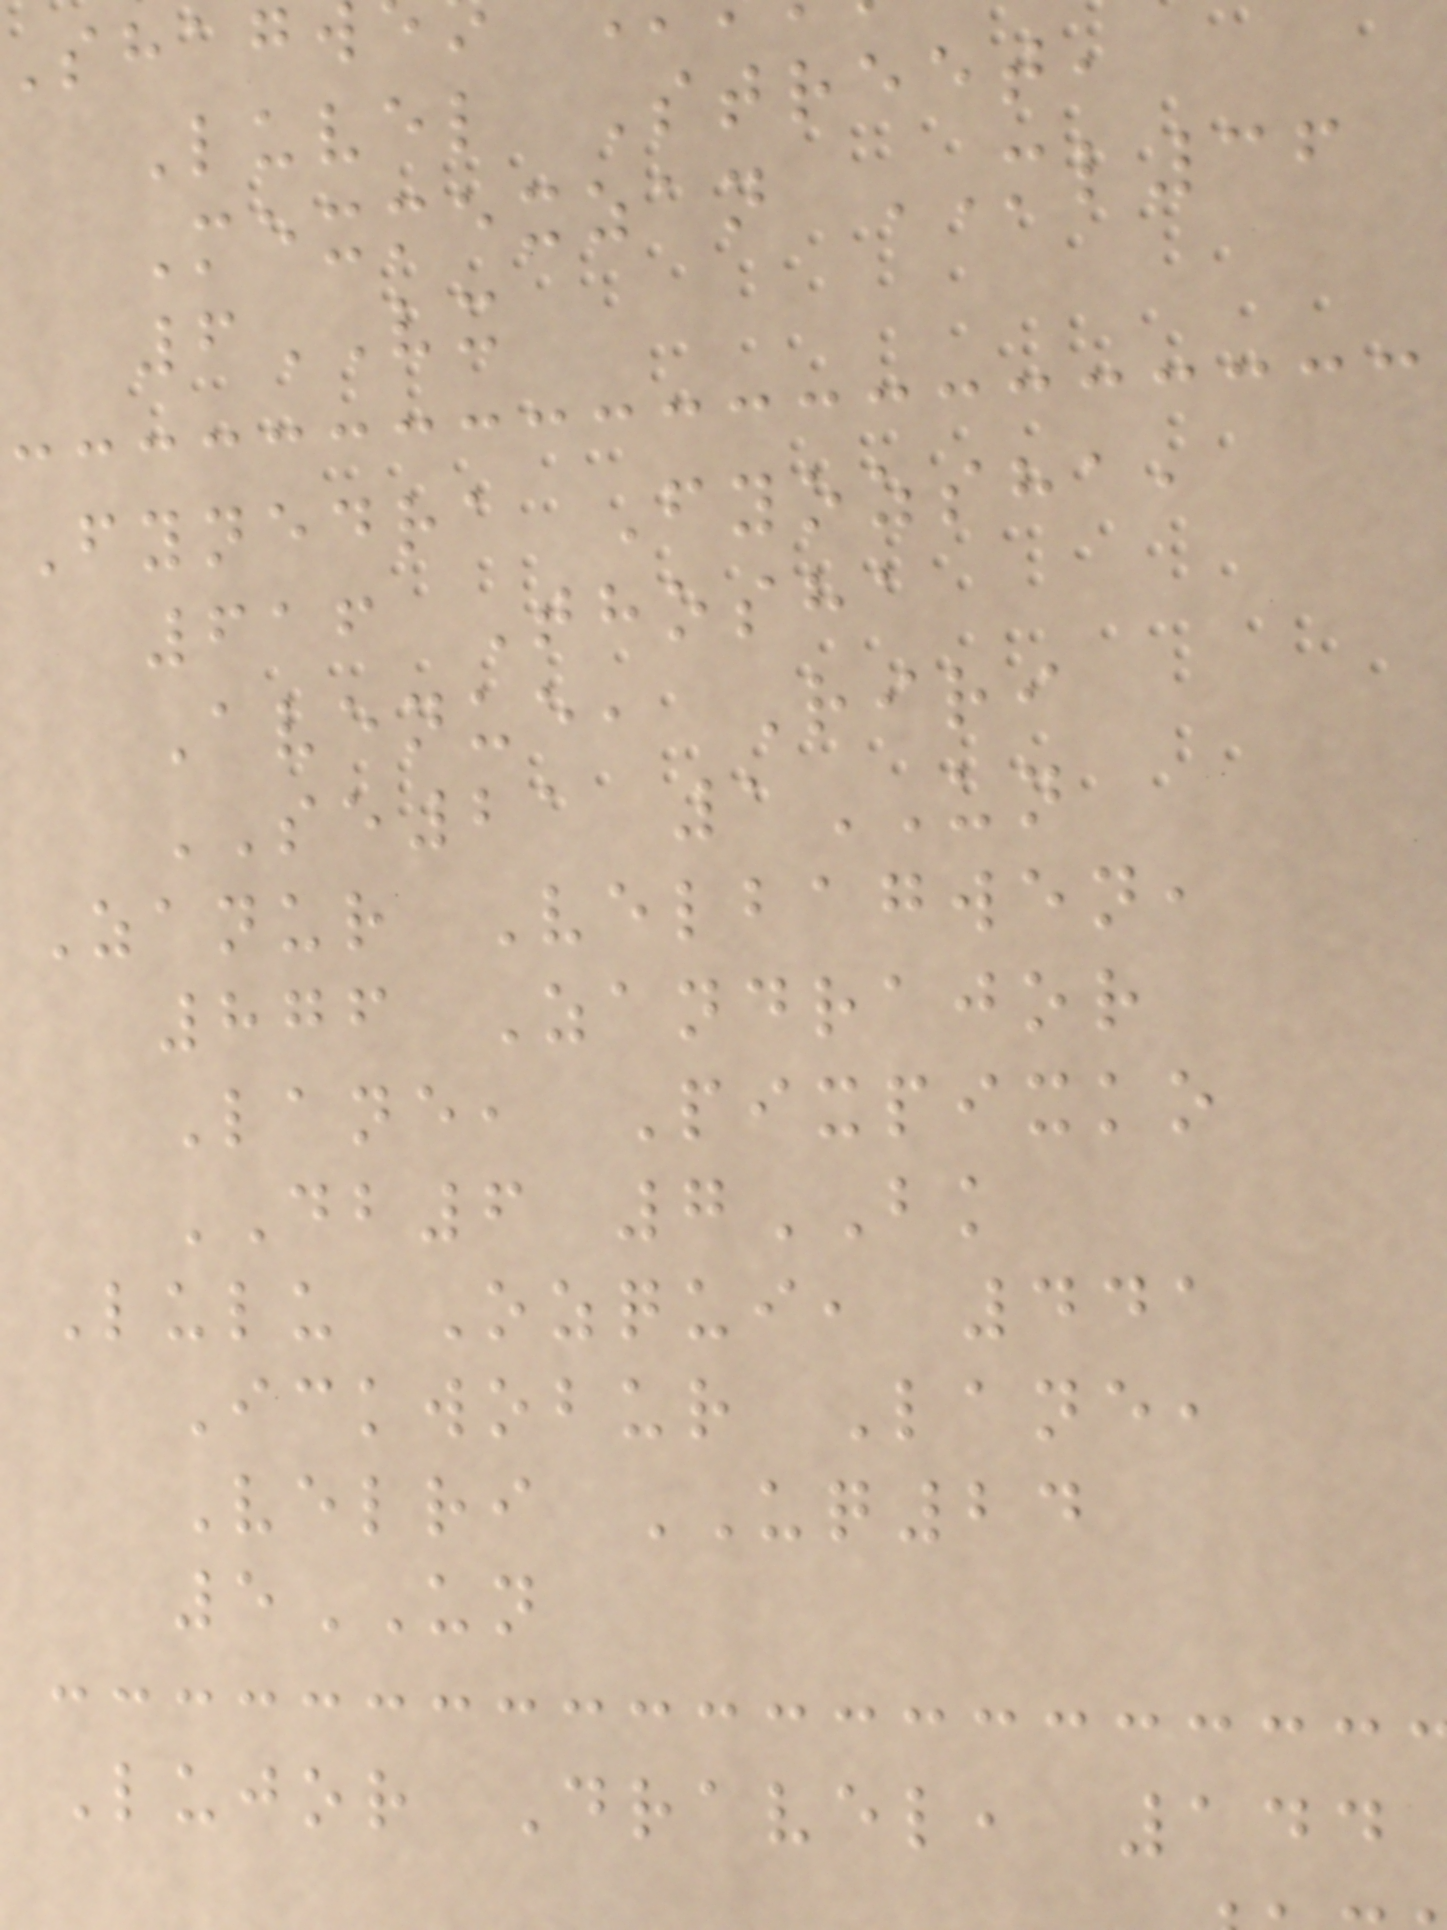Luvel Street,
Mexmexzan ML36
6VX
Fynedra Fyozsha,
616 Thosha
Avenue, Riri
SE21 1UN
Zanur Velbagwen,
876 Zandrajor
Lane, Pixpixko
DB6 7BK
Lulu Ozqui, 441
Ickwobur Lane,
Velri UQ24
5UN
Lujor Dravel, 144
